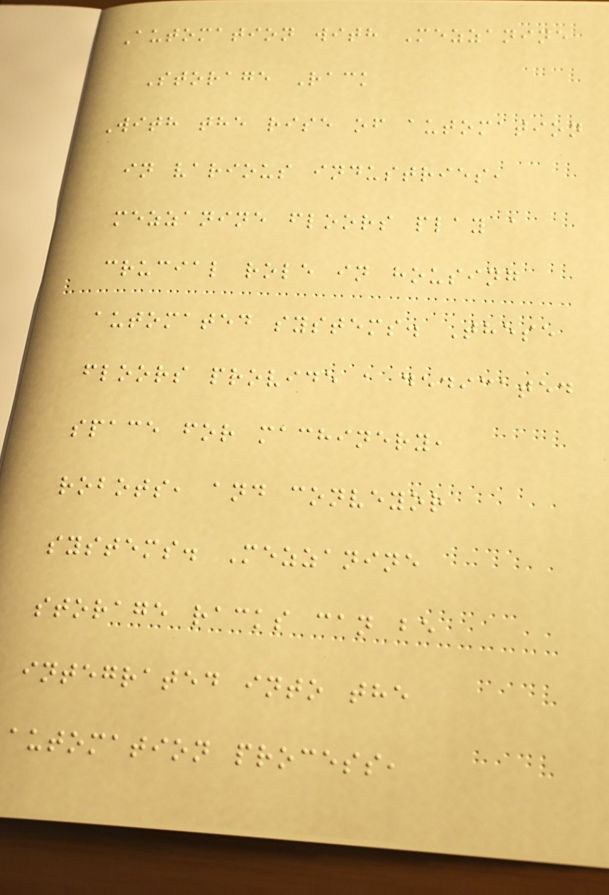Automation with Mezzanine
Storage Rack
With the rise of automation
in various industries,
mezzanine floors play a
crucial role in housing
automated systems. These
floors provide a dedicated
space for machinery,
robots, and conveyor
systems. Mezzanine
storage racks can be
integrated into the
automation process,
